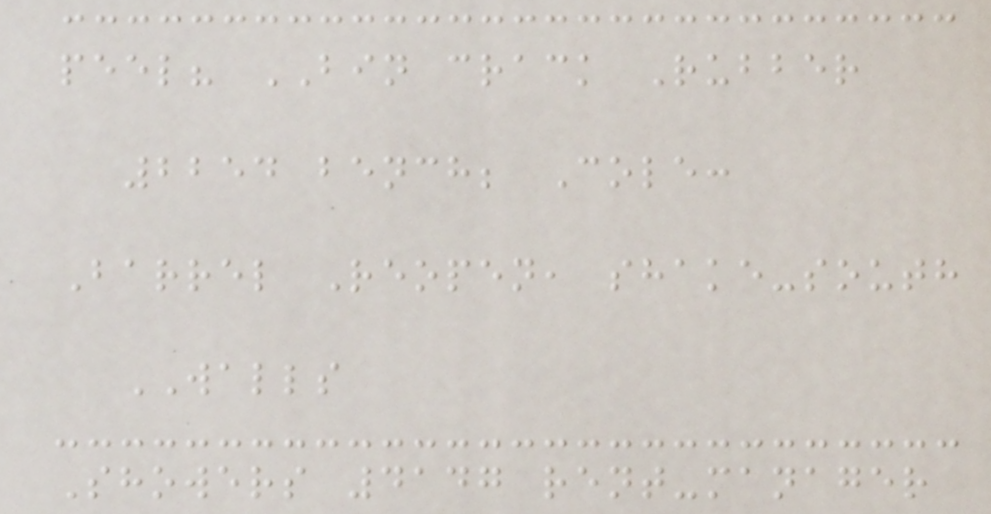peel? BIN crack Rubber
2254 bench; Cole:
Barrel Reopen, shake-south
WALLS
Showers 4147 rent-manager
